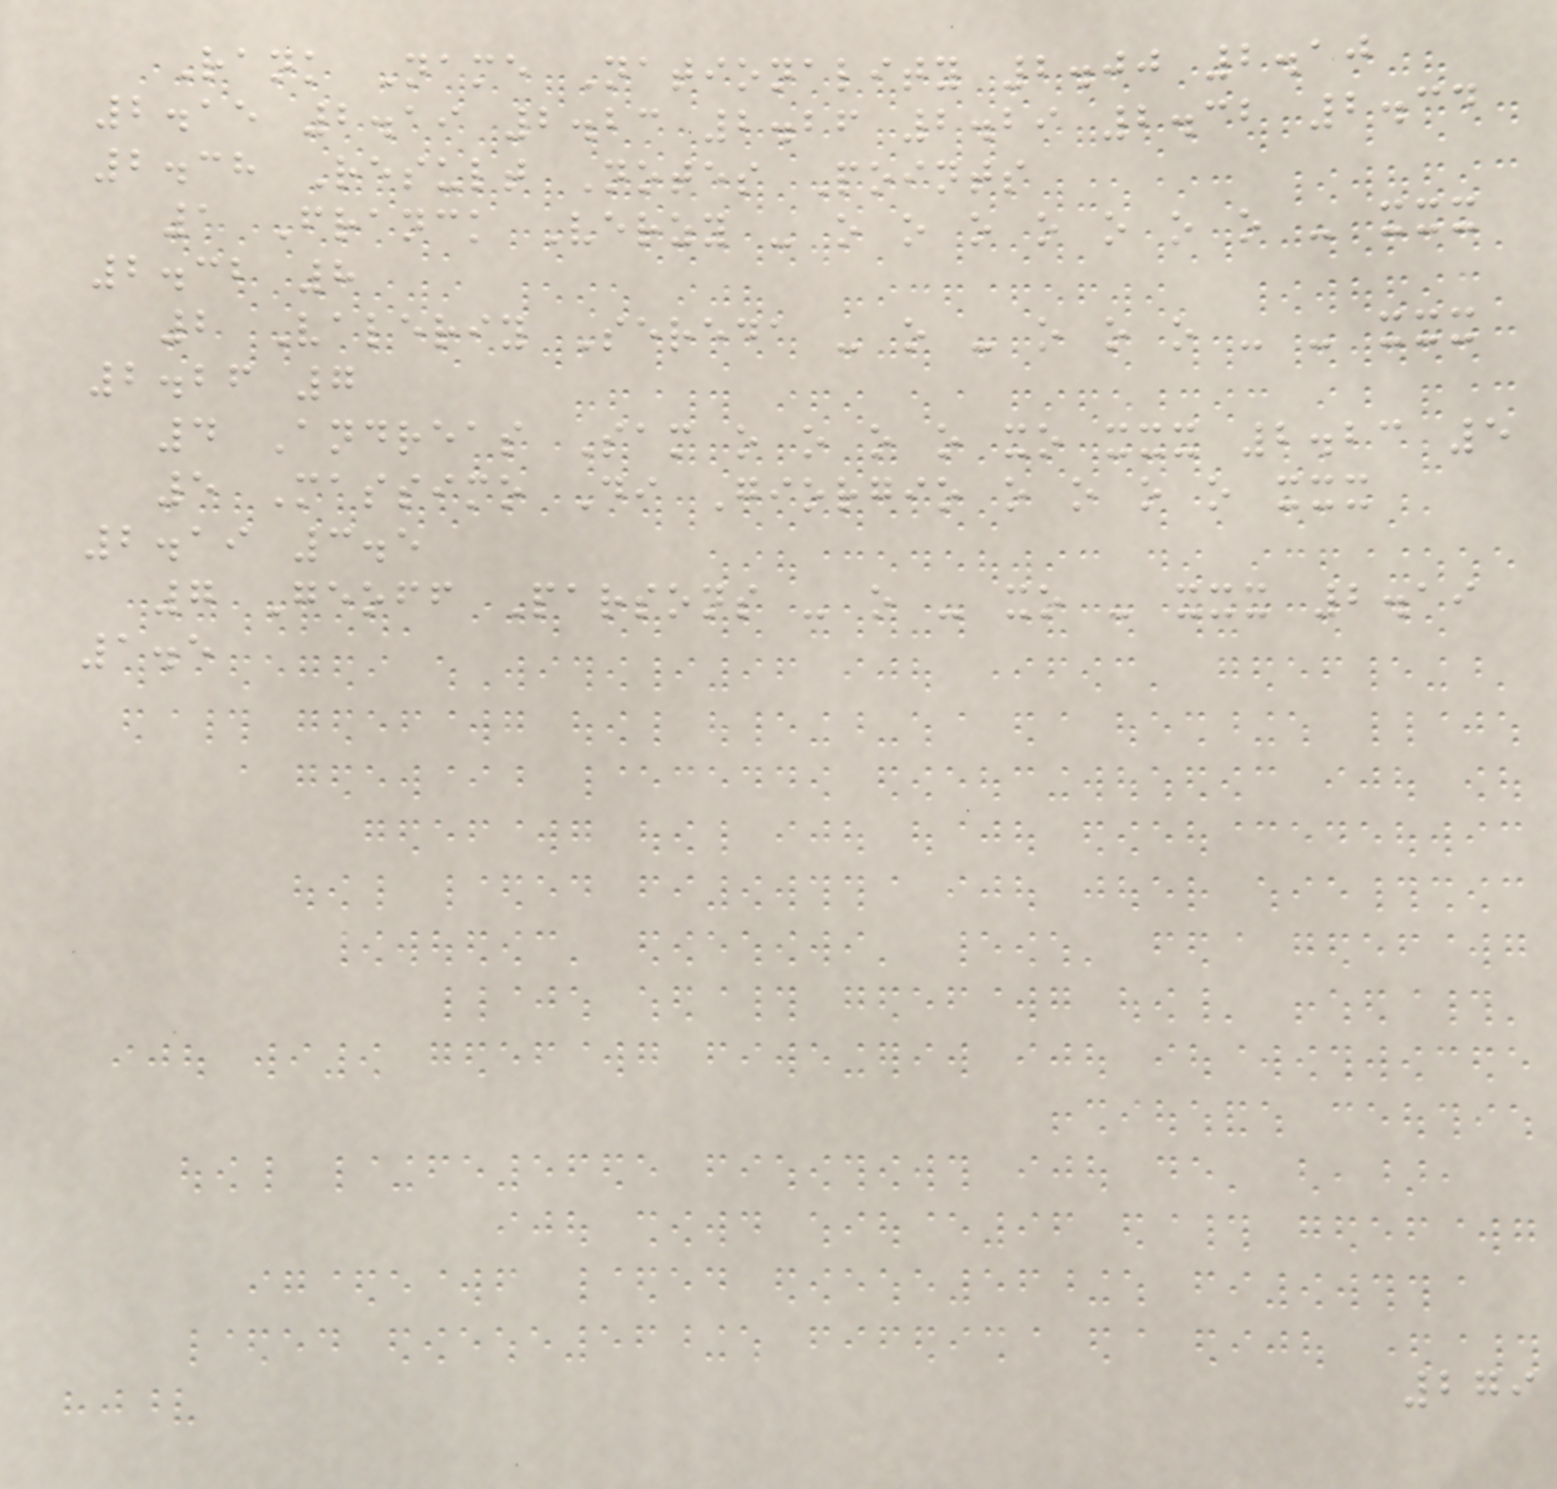Rank Name Nationality 2.00 2.10
2.15 2.19 2.23 2.26 2.29 2.32 2.34
2.38 Result Notes Points
1 Franck Verzy - o o o o o o o - xxx
2.32 8
2 Valeriy Sereda - o - o o o - - xxx
2.26 7
4 Andreas Sam o o o o xo xxx 2.23 5
5 Massimo Di Giorgio o o o o xxx
2.19 3.5
7 Geoff Parsons - o - xo - xxx 2.19
1.5
279
